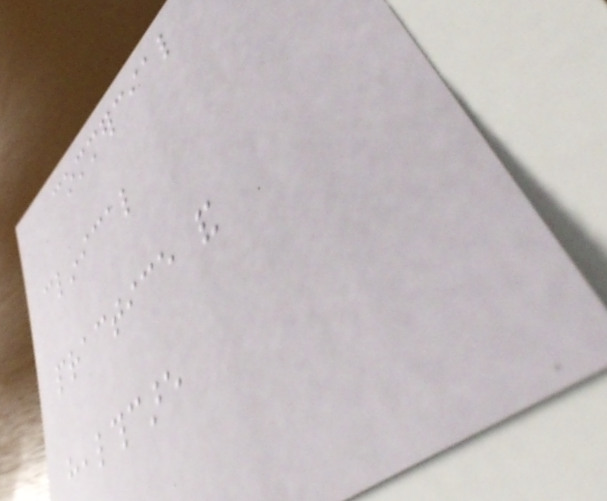commercial
clinical
practice and
healthcare
